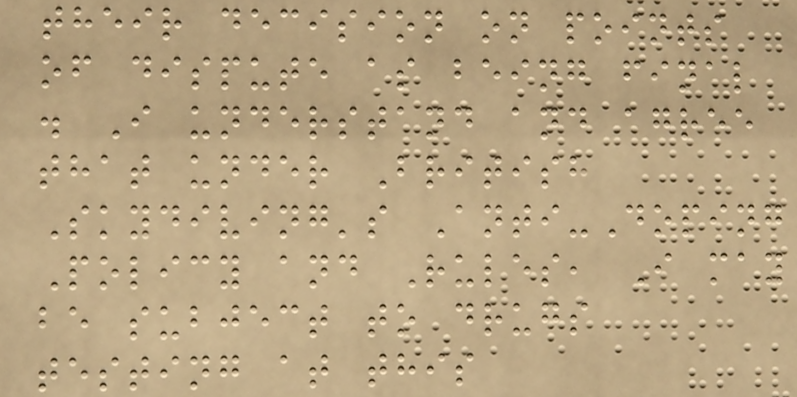their decision on points
of dispute as being final
. I understand and agree
that under British
Skydiving's Anti-Doping
Policy and Rules, I may
be subject to drugs
testing at this
